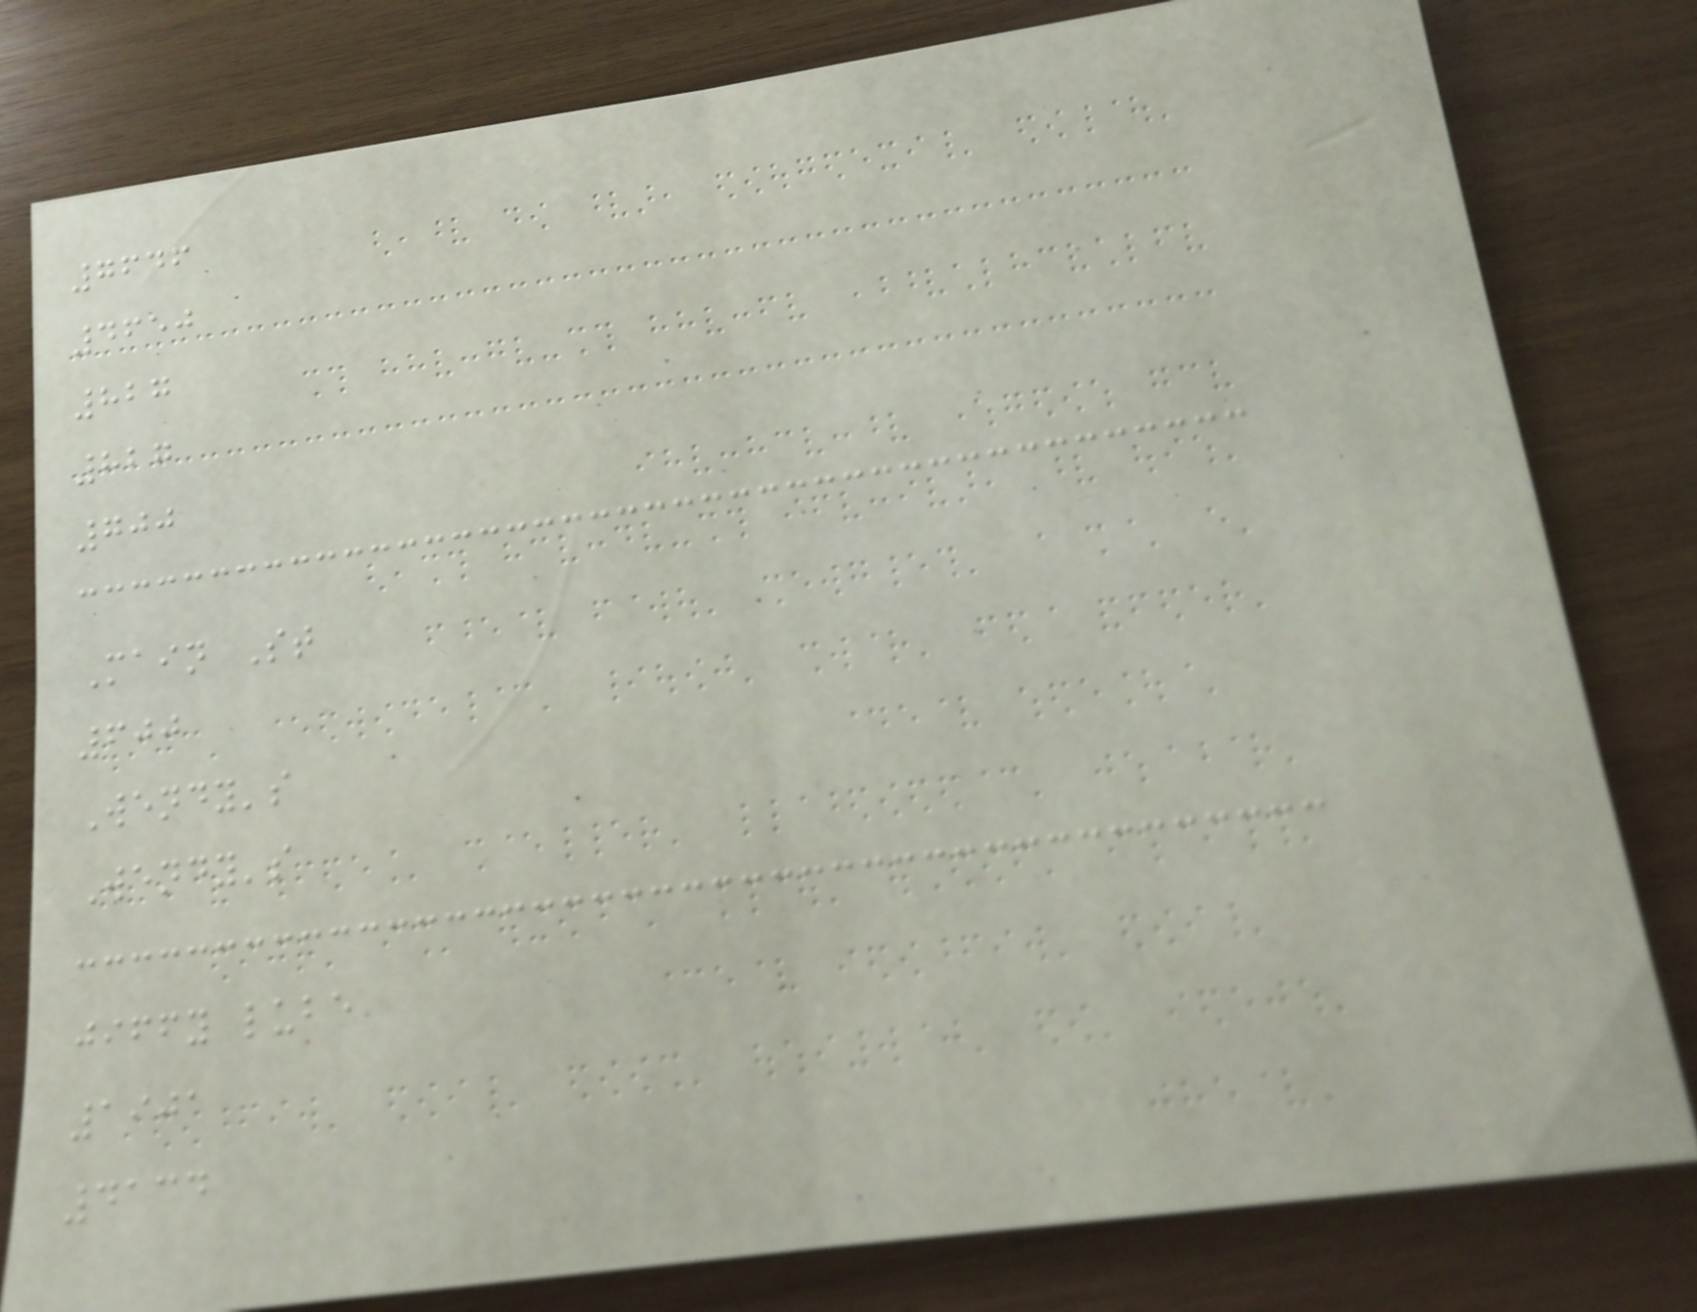7646
4650
827
827
700
Main St
600
Wendy's
Wendy's
jiffy lube
1901
4134
